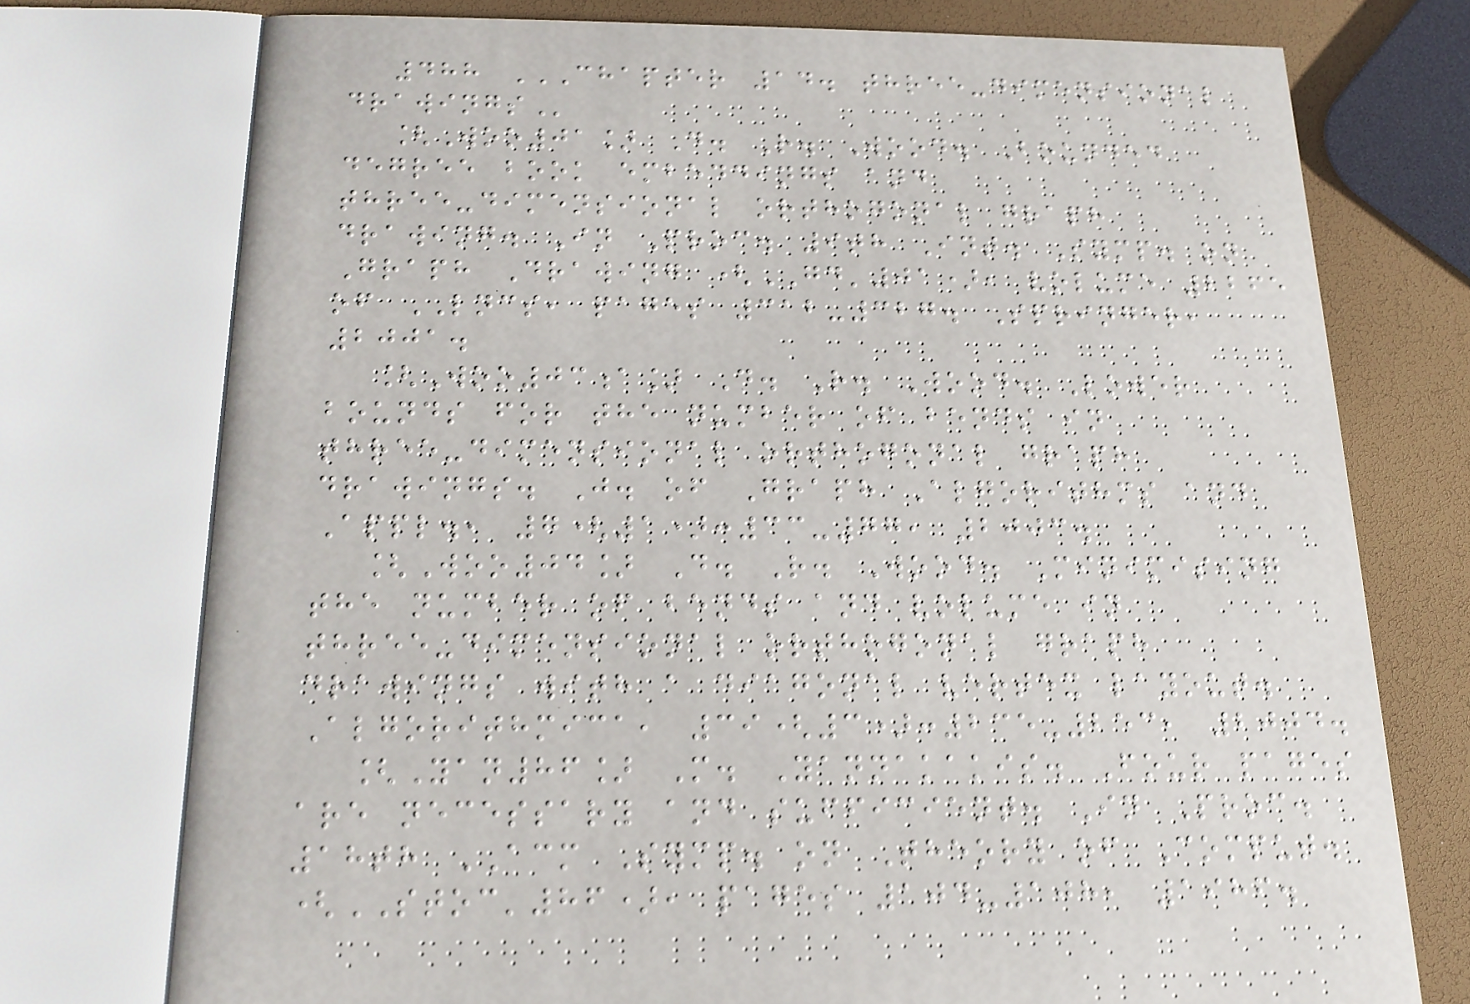488 CHAPTER 14. THREE-DIMENSIONAL
DRAWINGS
[Woo01] D. R. Wood. Bounded
degree book embeddings and
three-dimensional orthogonal graph
drawing. In Proc. 9th Int. Symp. on
Graph Drawing (GD'01), volume 2265
of LNCS, pages 312-327. Springer,
2001.
[Woo03a] D. R. Wood. Lower
bounds for the number of bends in
three-dimensional orthogonal graph
drawings. J. of Graph Algorithms and
Appl., 7(1):33-77, 2003.
[Woo04] D. R. Wood. Minimising
the number of bends and volume in
three-dimensional orthogonal graph
drawings with a diagonal vertex layout.
Algorithmica, 39(3):235-253, 2004.
[Yan86] M. Yannakakis. Four pages
are necessary and sufficient. In Proc.
18th ACM Symp. on Theory of Comput.
(STOC'86), pages 104-108, 1986.
